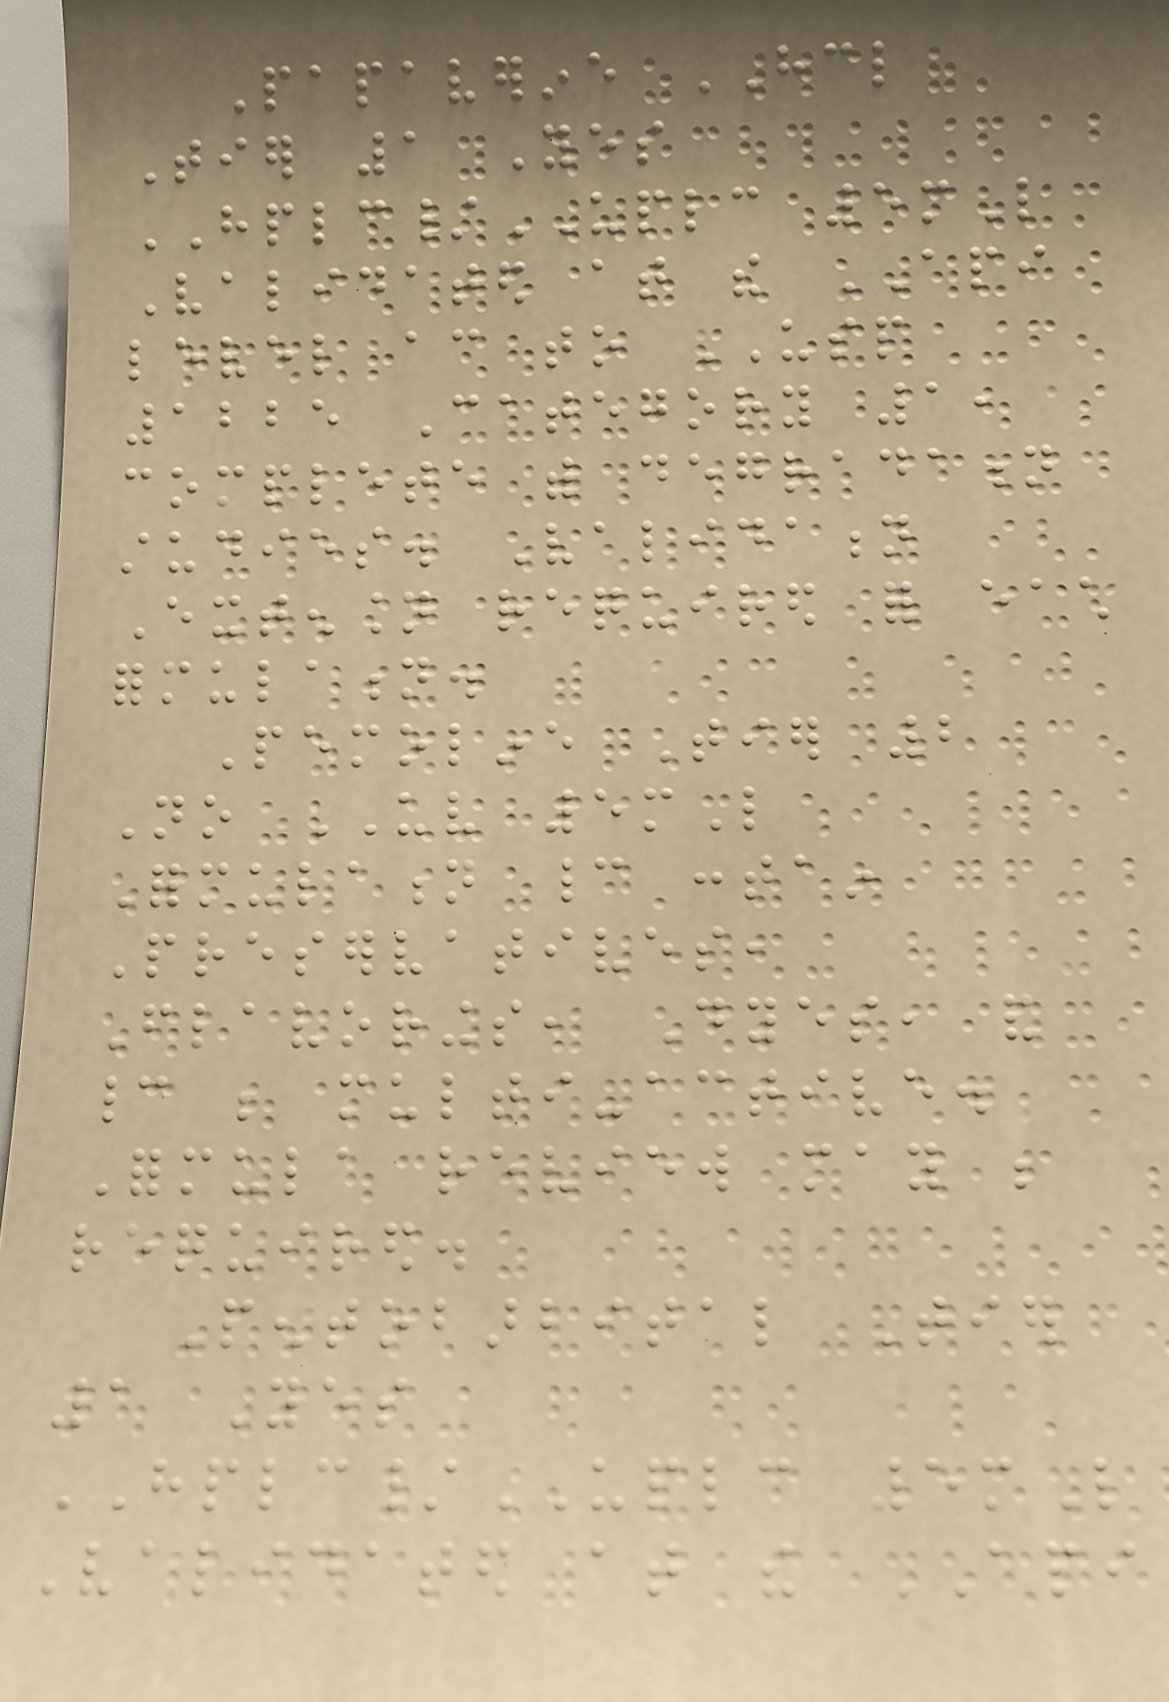Papaverine HCL
Tier 1 Yes
HPLC/UPLC 5mL
Validated at the API
level according to USP
1225 Category 1,
complete with degradation
studies. Validation
Extension required for each
formulation.
Pemoline Tier 2
No UV 5mL
Formulation cannot contain
Preservatives,
Flavorings, Dyes, and
cannot be multi-active.
Formula review may be
required.
Pentobarbital Tier
1 Yes
HPLC/UPLC 5mL
Validated at the API
